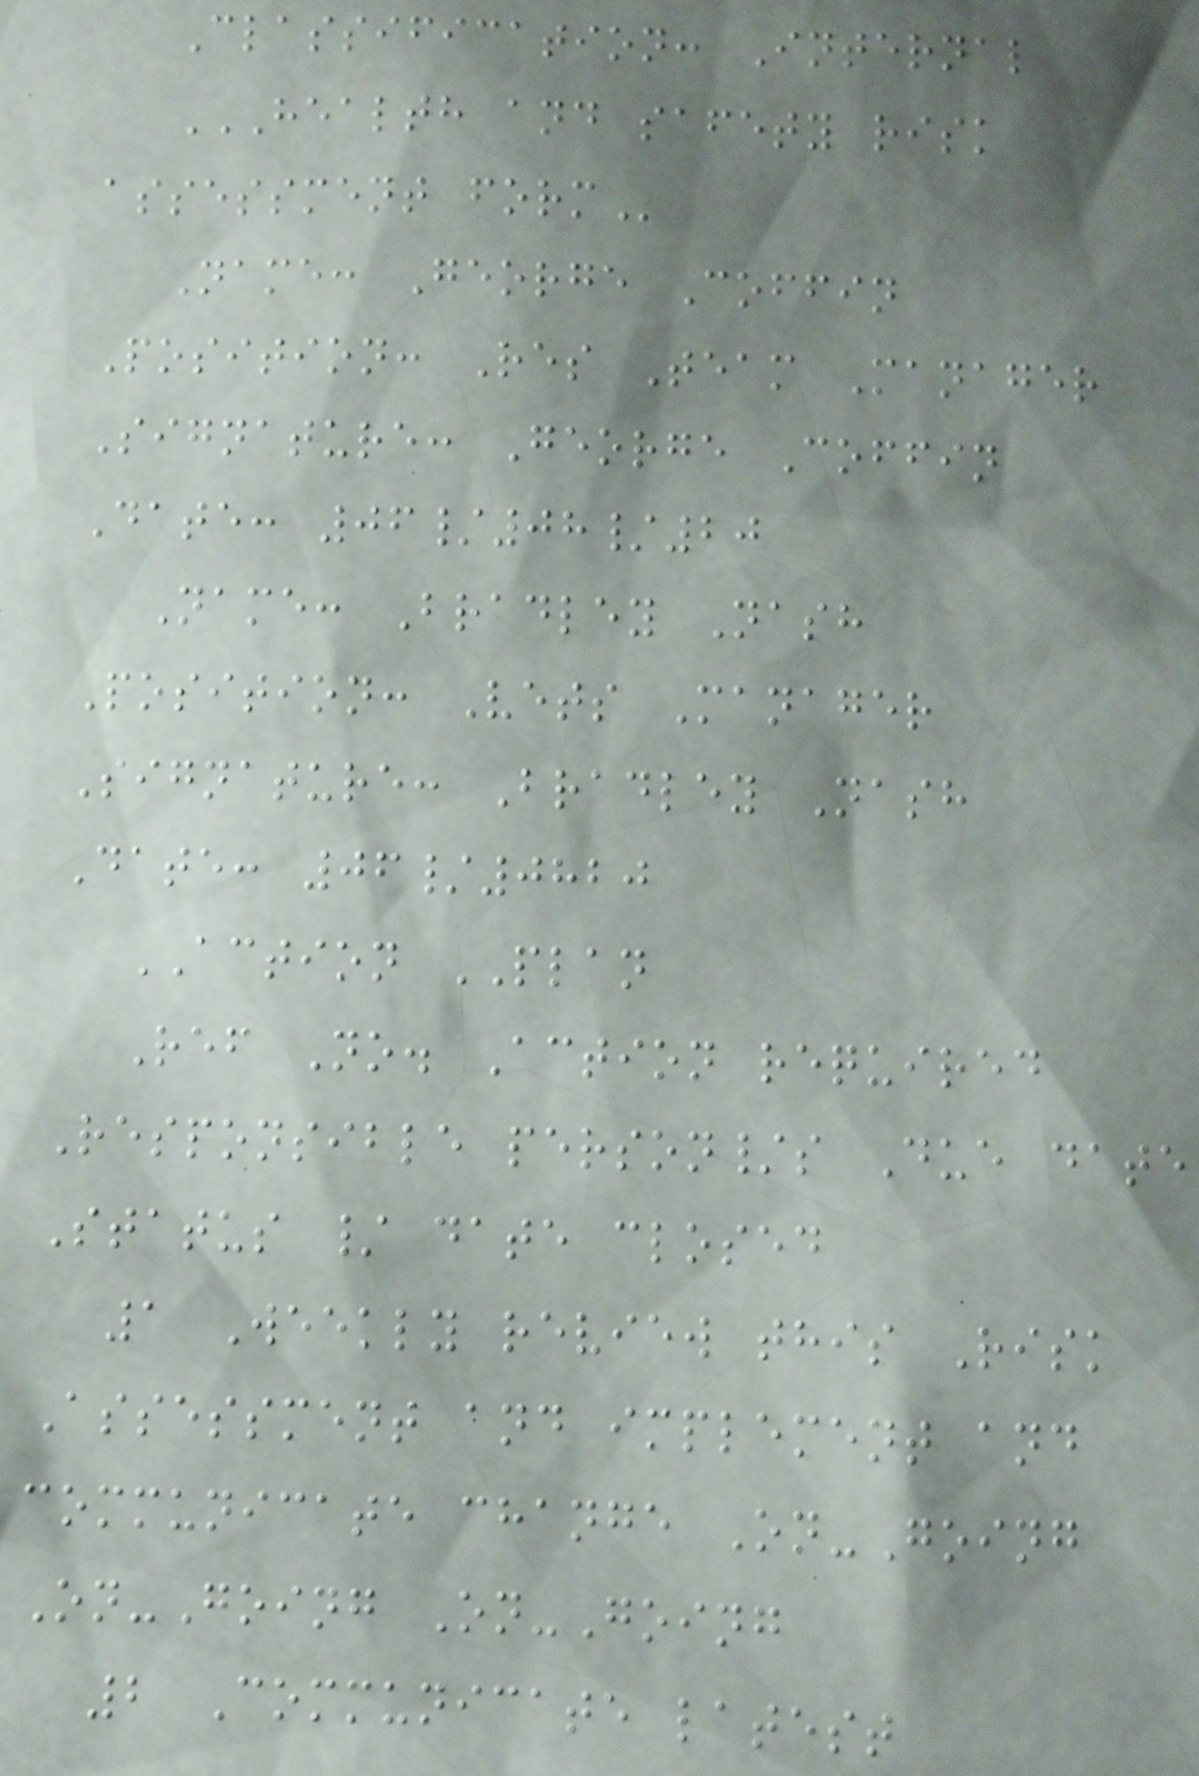Classification: Internal
HEALTH AND SAFETY RISK
ASSESSMENT FORM
Name: George Coffin
Position: Res Team Manager
Signature: George Coffin
Date: 06/08/20
Name: Bradley Nash
Position: Vets Manager
Signature: Bradley Nash
Date: 06/0820
ACTION PLAN
Ref No. Action required
Responsible person/s Due date
Status / date closed
1 Weekly review this Risk
Assessment and implement and
communicate change On-Going
On-Going On-Going
2 Communicate latest
